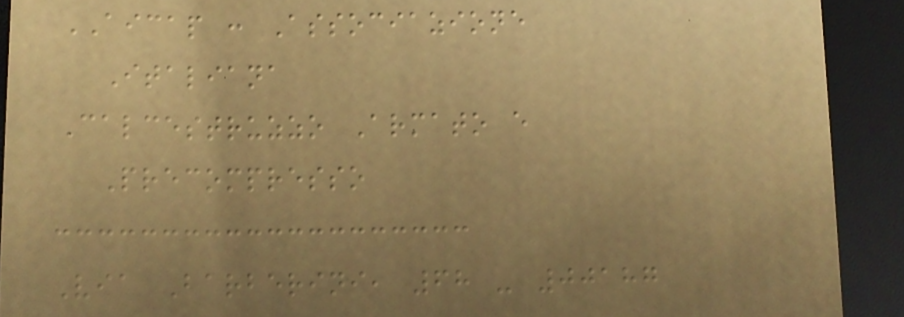AICAP : Associazione
Italiana
Calcestruzzo Armato e
Precompresso
Via Barberini, 68 - 00187
